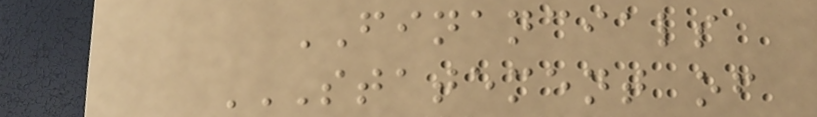FINANCIALS
STATEMENT OF
